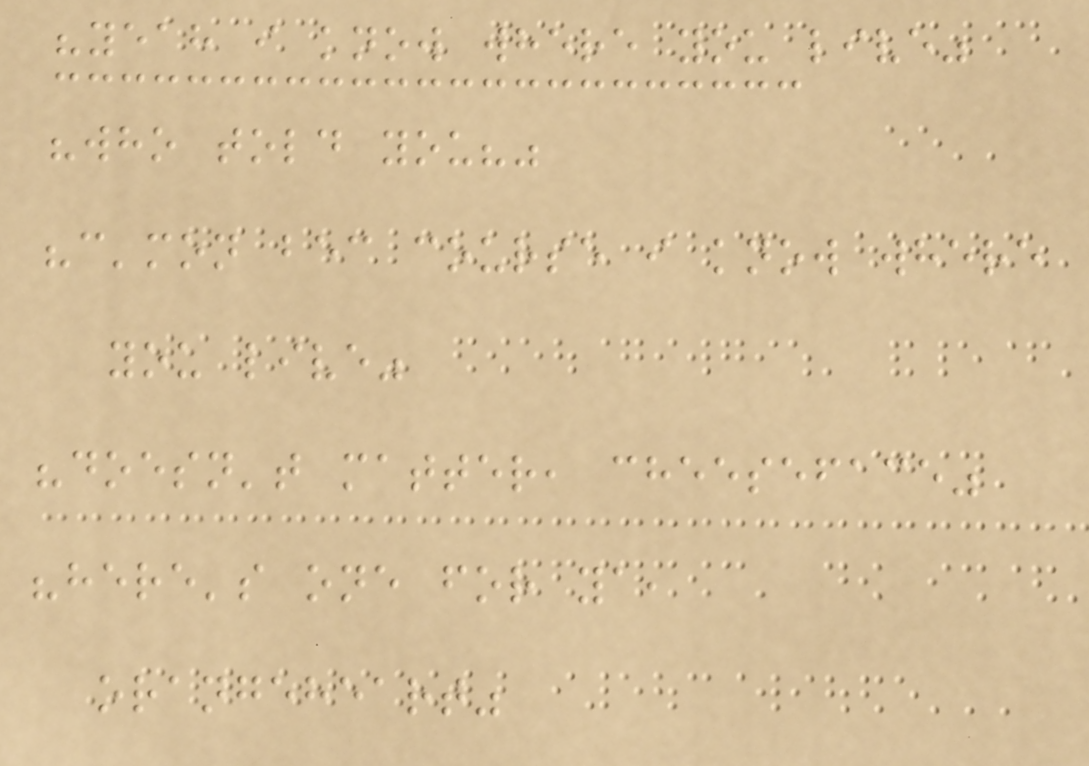"yeah i know where you live"
"who told you?"
"c'mon bec course i know where
you live"
"doesn't matter, cheeseface"
"here's one for ya,
orangeheart"
